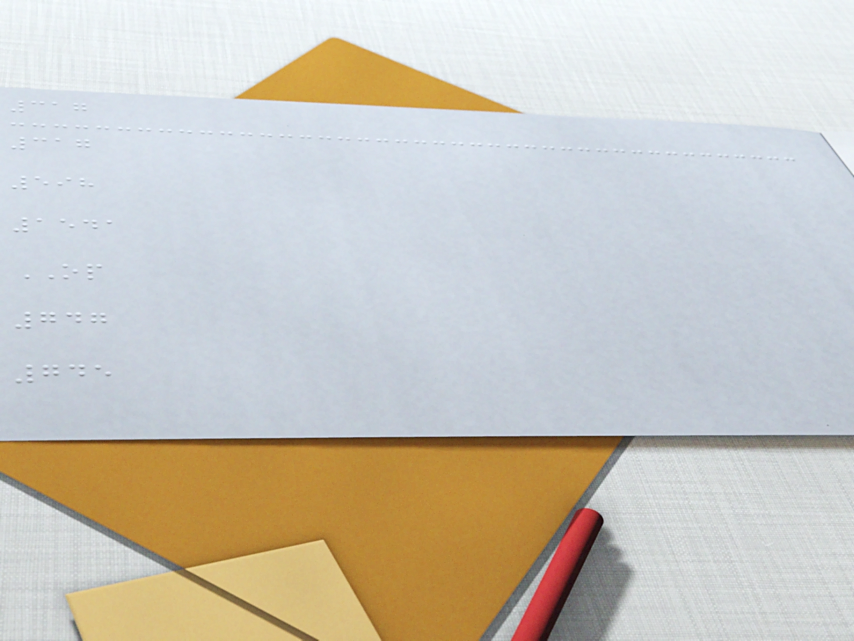317
317
598
1541
OP
747
745
